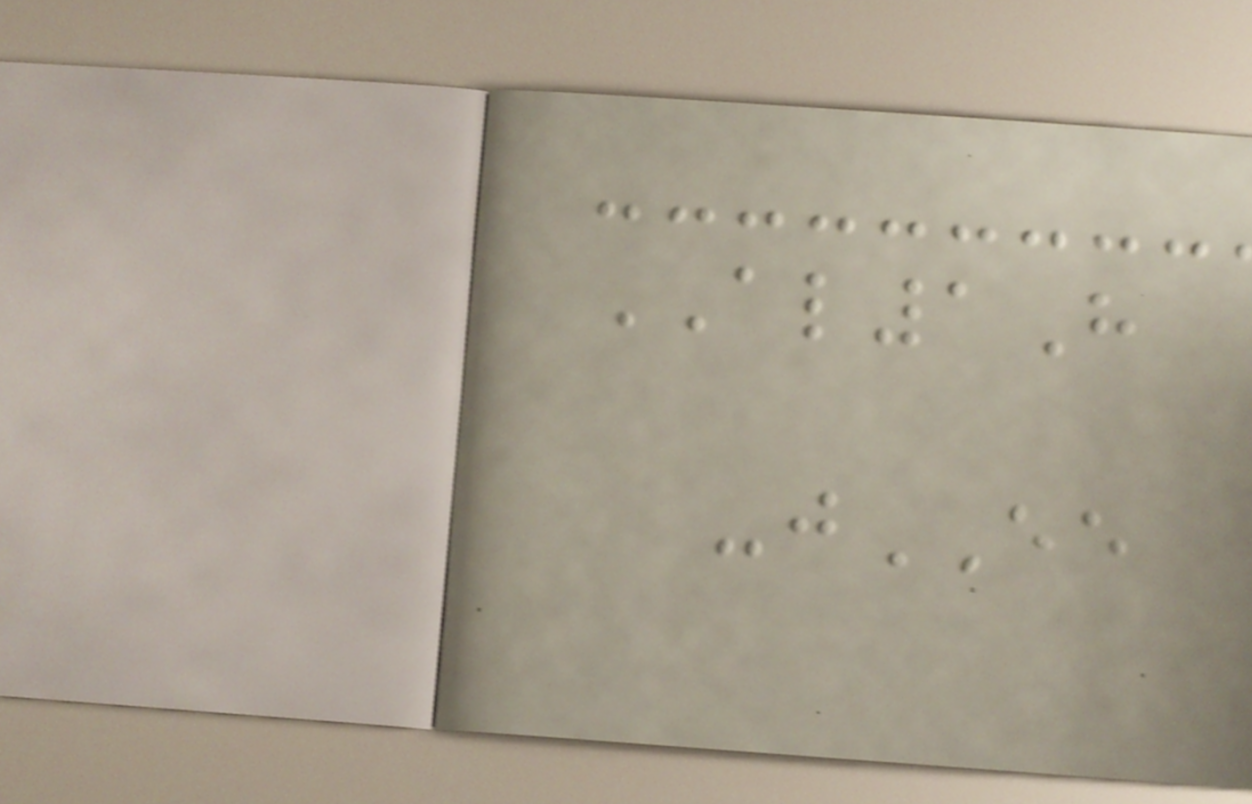AL1H
-jEE
